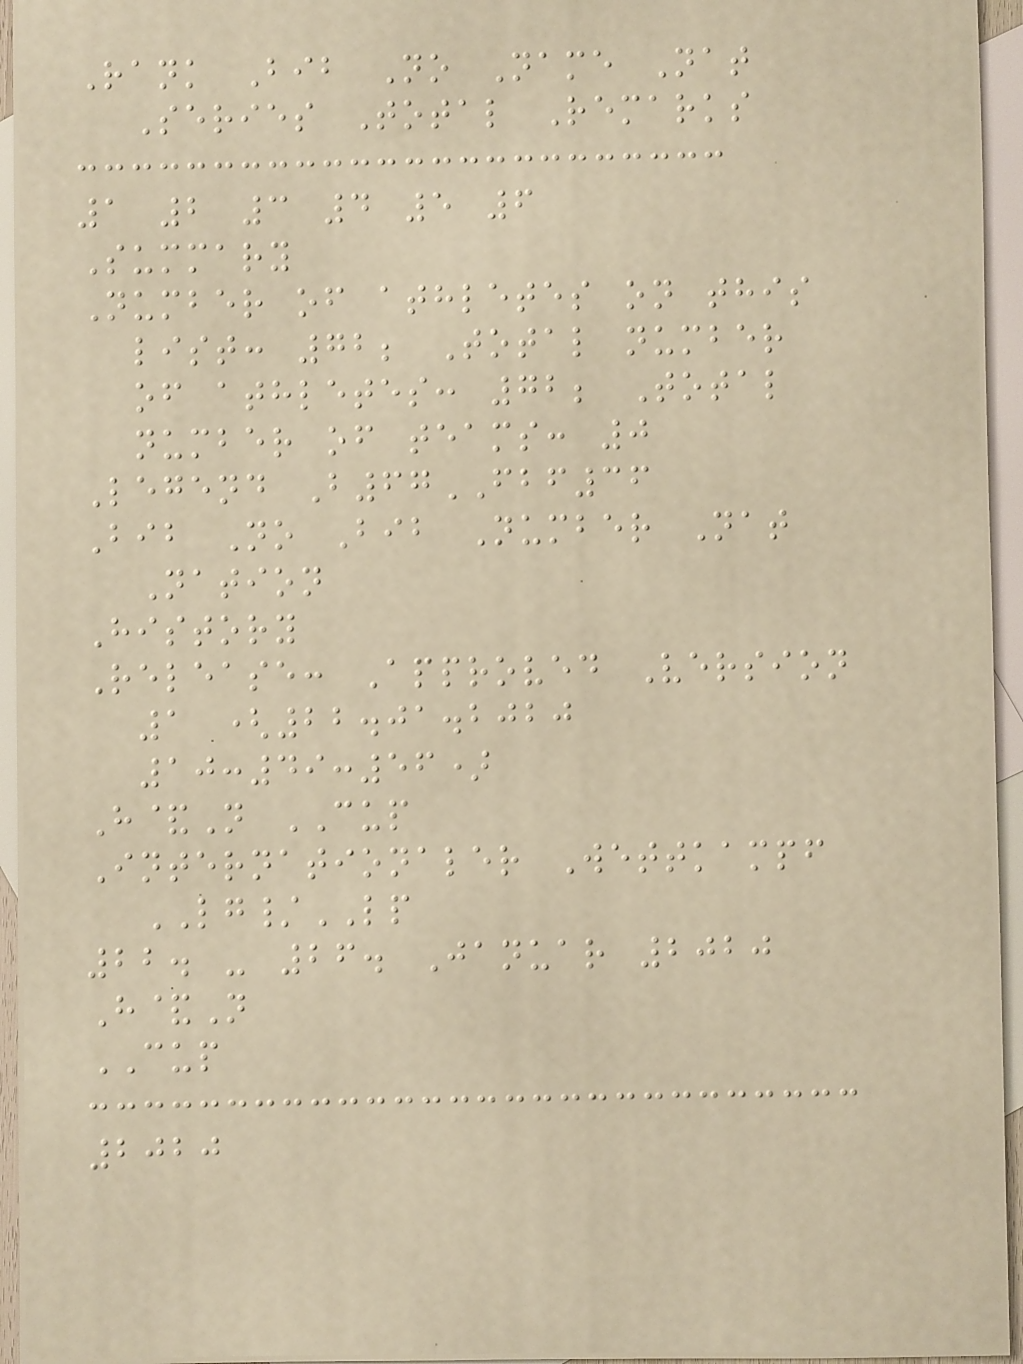Rank Bib No Name Nat
Series Total Remarks
1 2 3 4 5 6
Summary
Number of athletes on this
list: 72; Total number
of athletes: 72; Total
number of teams: 0
Legend B67FBF36
Bib No Bib Number Nat
Nation
History
Release: Approved Version
1 (22.01.2020
10:49:56)
H&N CUP
Internationaler Wettkampf
LG/LP
22. - 26. Januar 2020
H&N
CUP
2020
